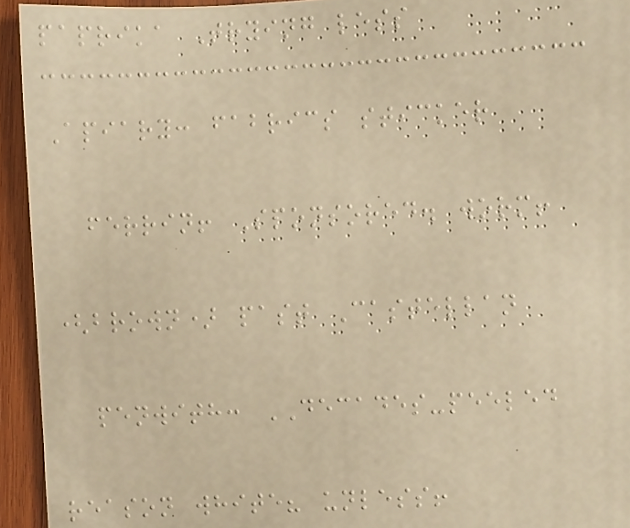paprika Trying less
Apiary: fabrics sticker
ferrin! Sponsored. worm!
(brown) past Castellan
penwith: DECADES-peeled
reason white? unless!
